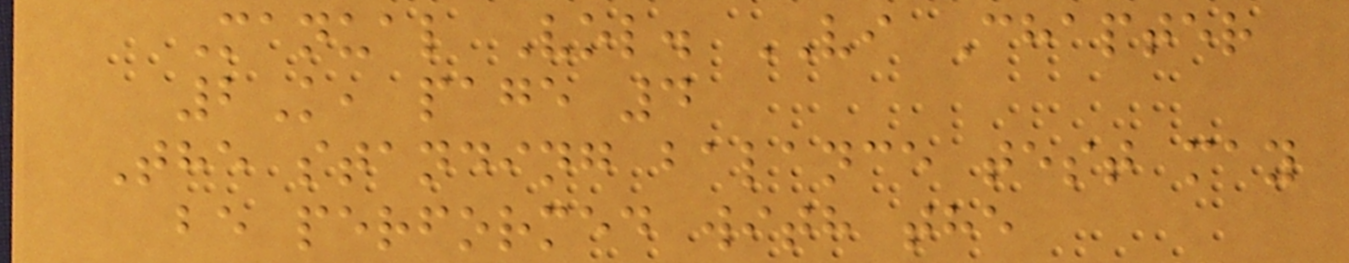Manual Vol. VI Chapter
2K, page 4
The standing balance test may
be performed with the
